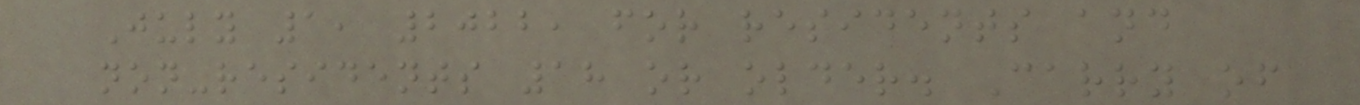July 1, 2022, for residents and
non-residents 18 or older. Carry of
